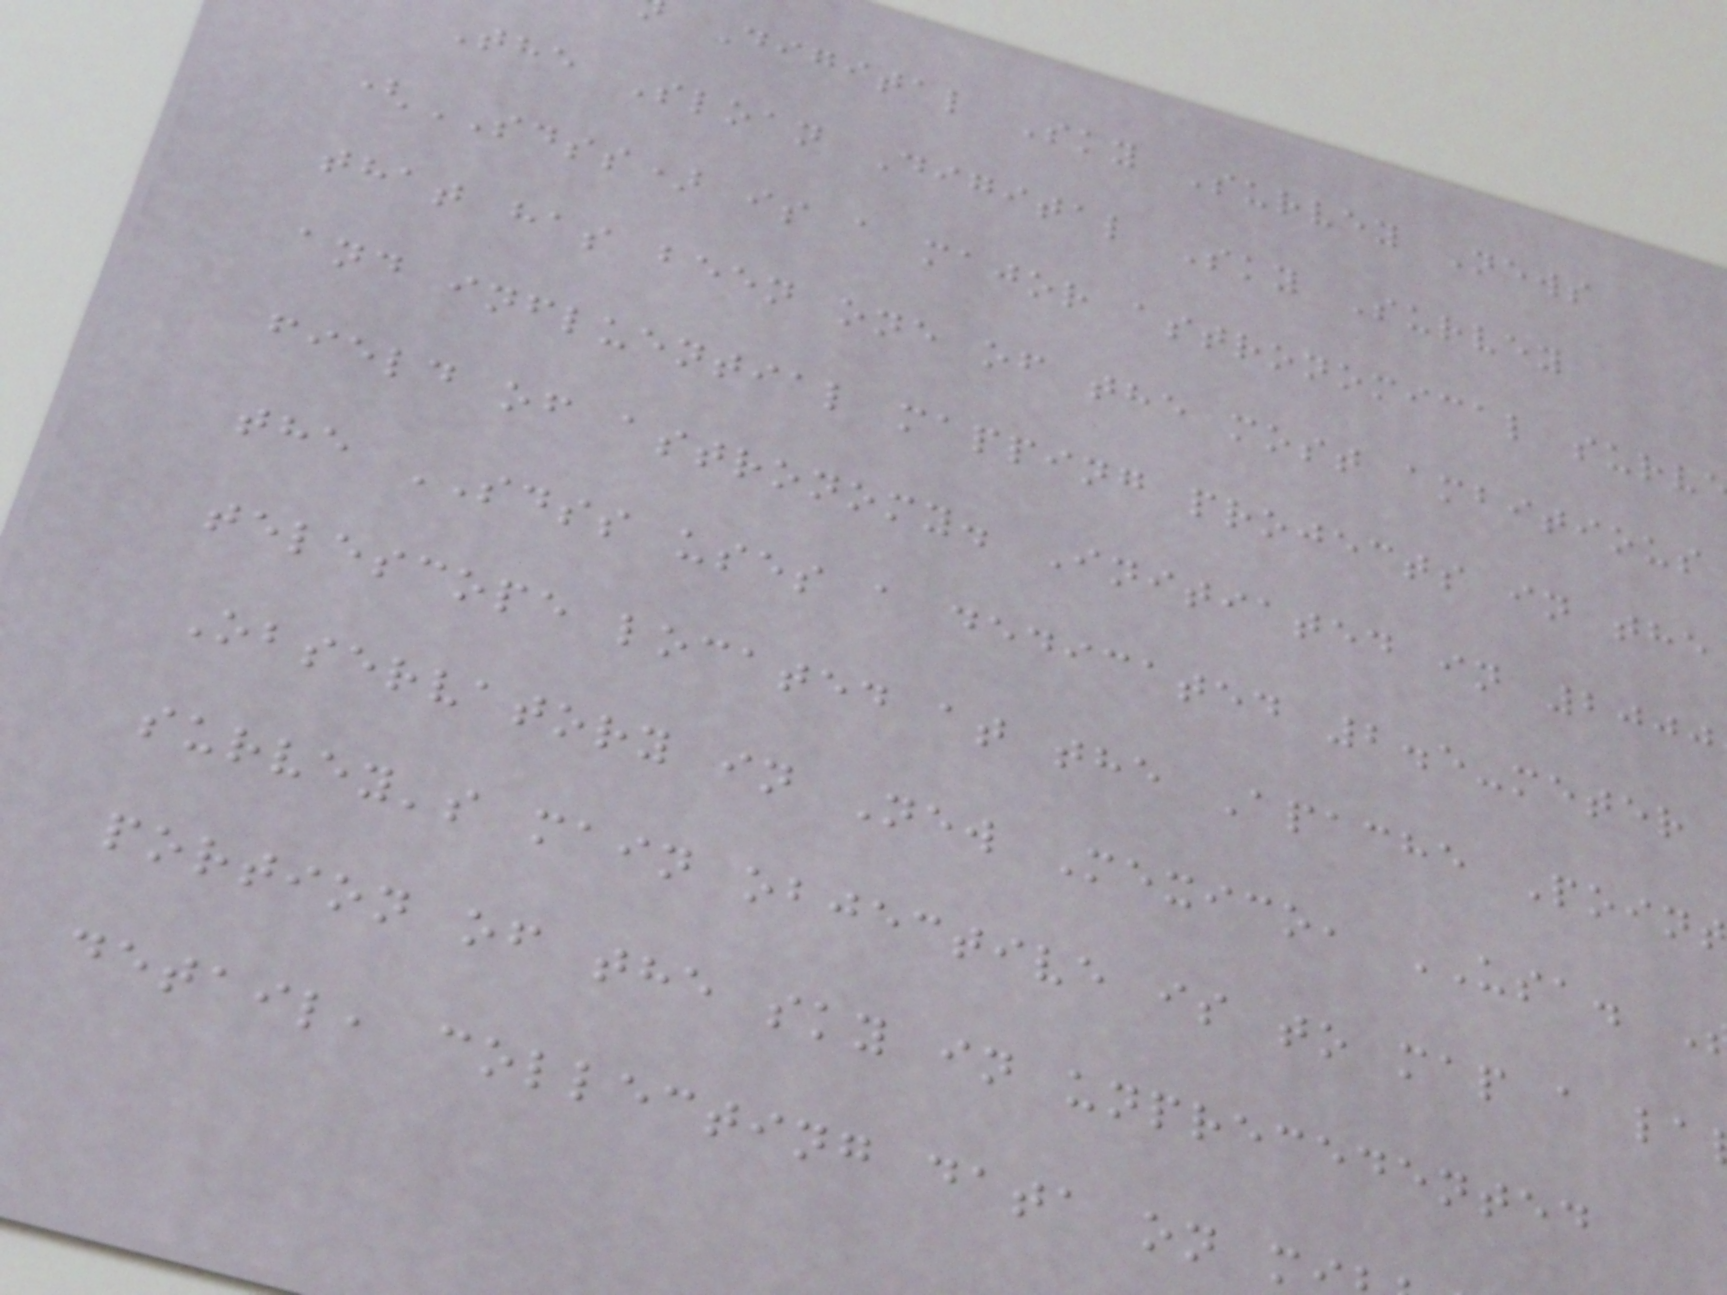Digital Sky Survey News
The Sloan Digital Sky Survey
(SDSS) is a major astronomical surv
that has been one of the most ambitious
and influential mapping projects in the
field of astronomy. Initiated in 2000
the SDSS uses a dedicated 2.5-meter
telescope located at the Apache Point
Observatory in New Mexico, USA.
survey's main objective is to map a la
portion of the sky in unprecedented
detail, collecting data on m
